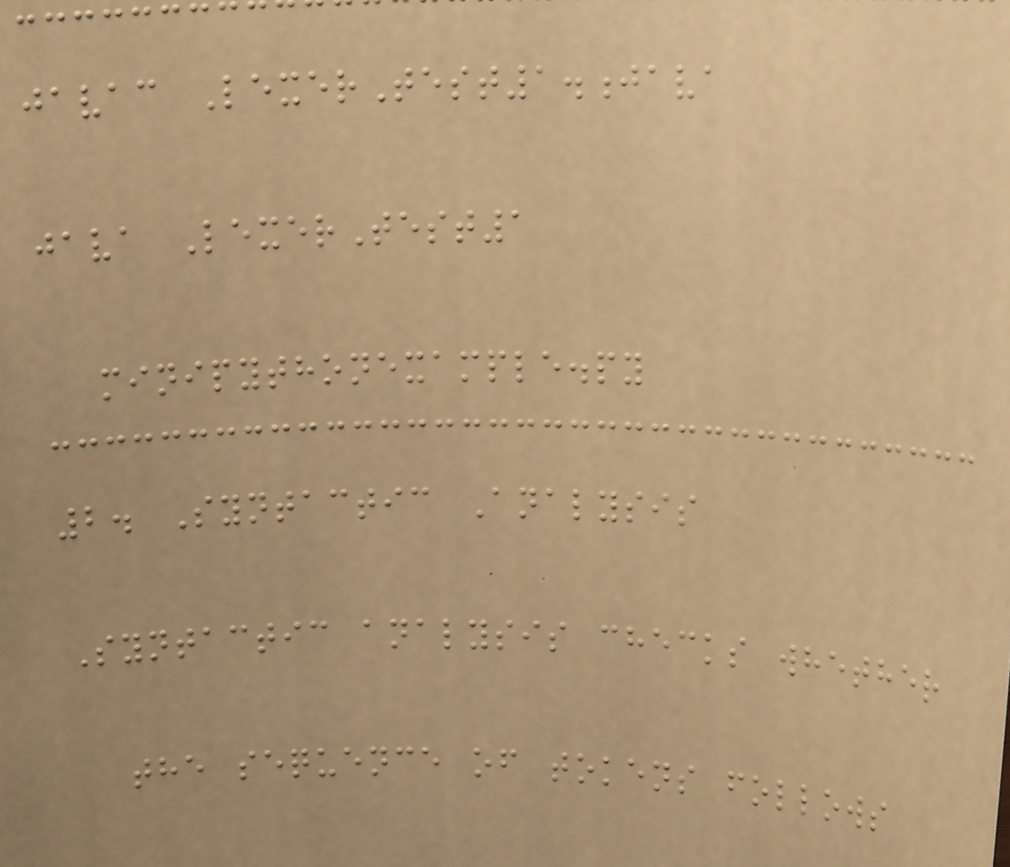javac LexerTest1.java
java LexerTest1
minipythonexample.py
2. Syntactic Analysis
Syntactic analysis checks whether
the sequence of tokens follows
